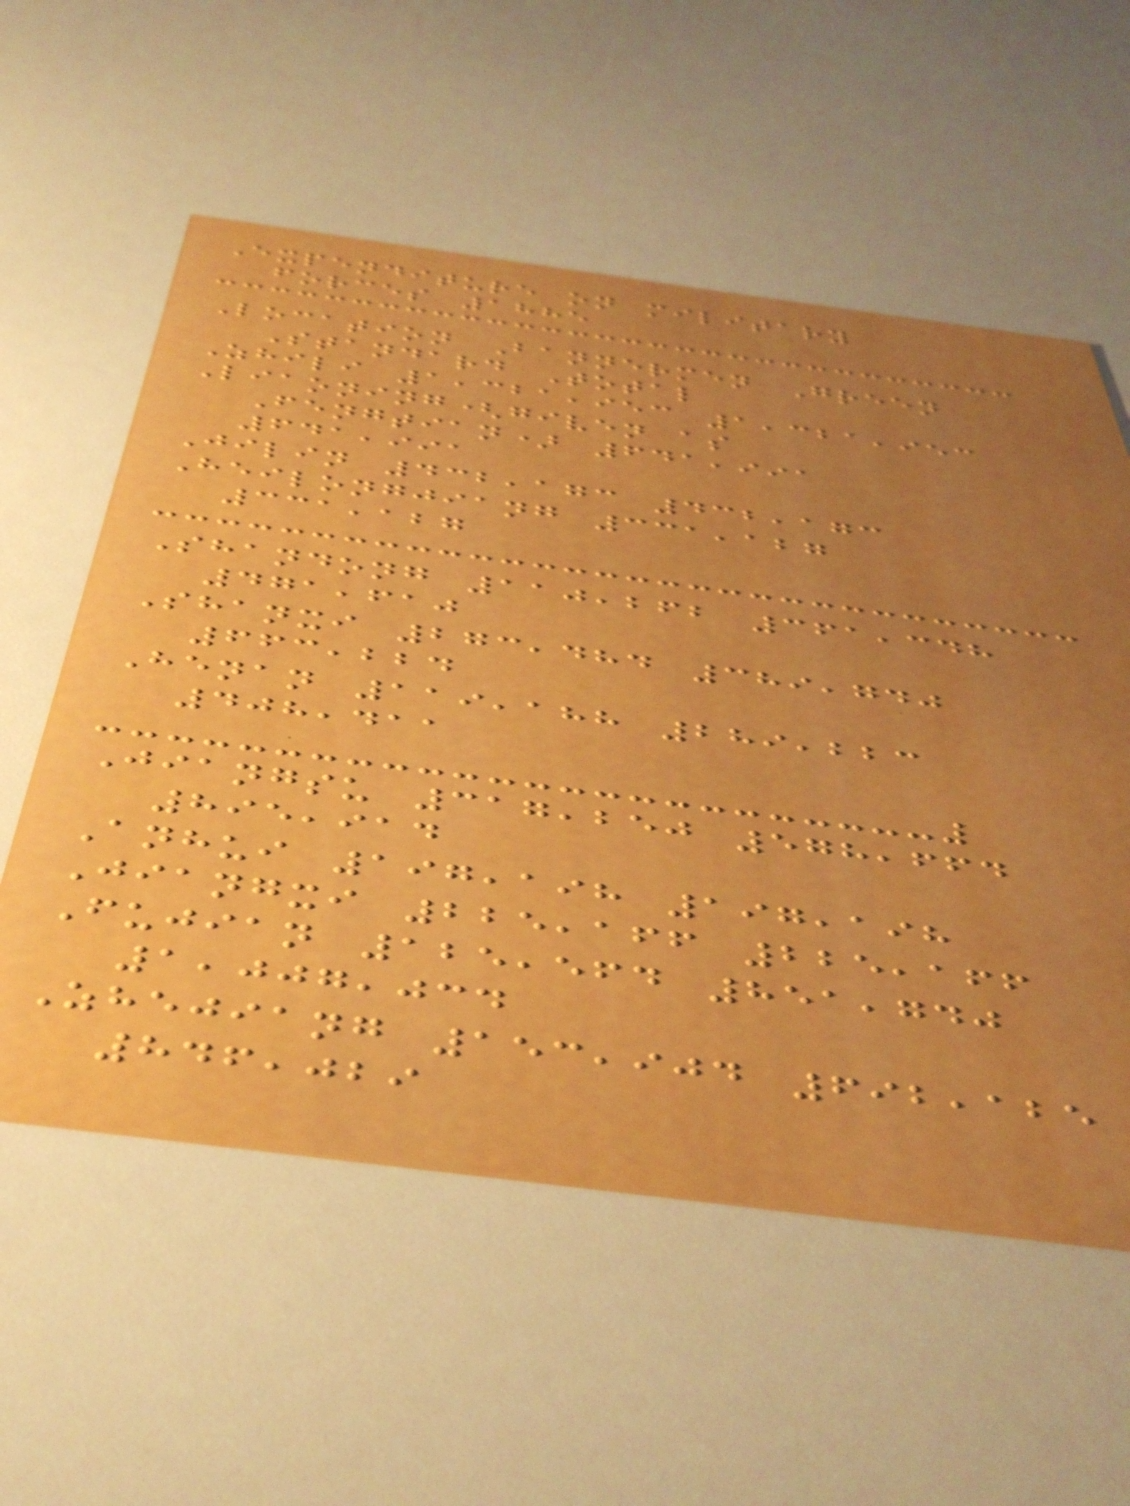Expenditure on military
forces 1885
Location Bannermen Green
Standard Total
Zhili 1,321,953 1,321,953
Liaoning(given as
Fengtian) 641,991
641,991
Jilin 432,173 432,173
Heilongjiang 331,127
331,127
Shandong 110,262 361,348
471,610
Shanxi 273,484 389,740
663,224
Henan 119,188 289,223
408,411
Jiangsu 317,250 578,664
895,914
Anhui 197,198 197,198
Jiangxi 225,166 225,166
Fujian 125,564 851,740
1,007,034
Zhejiang 153,904 692,125
846,029
